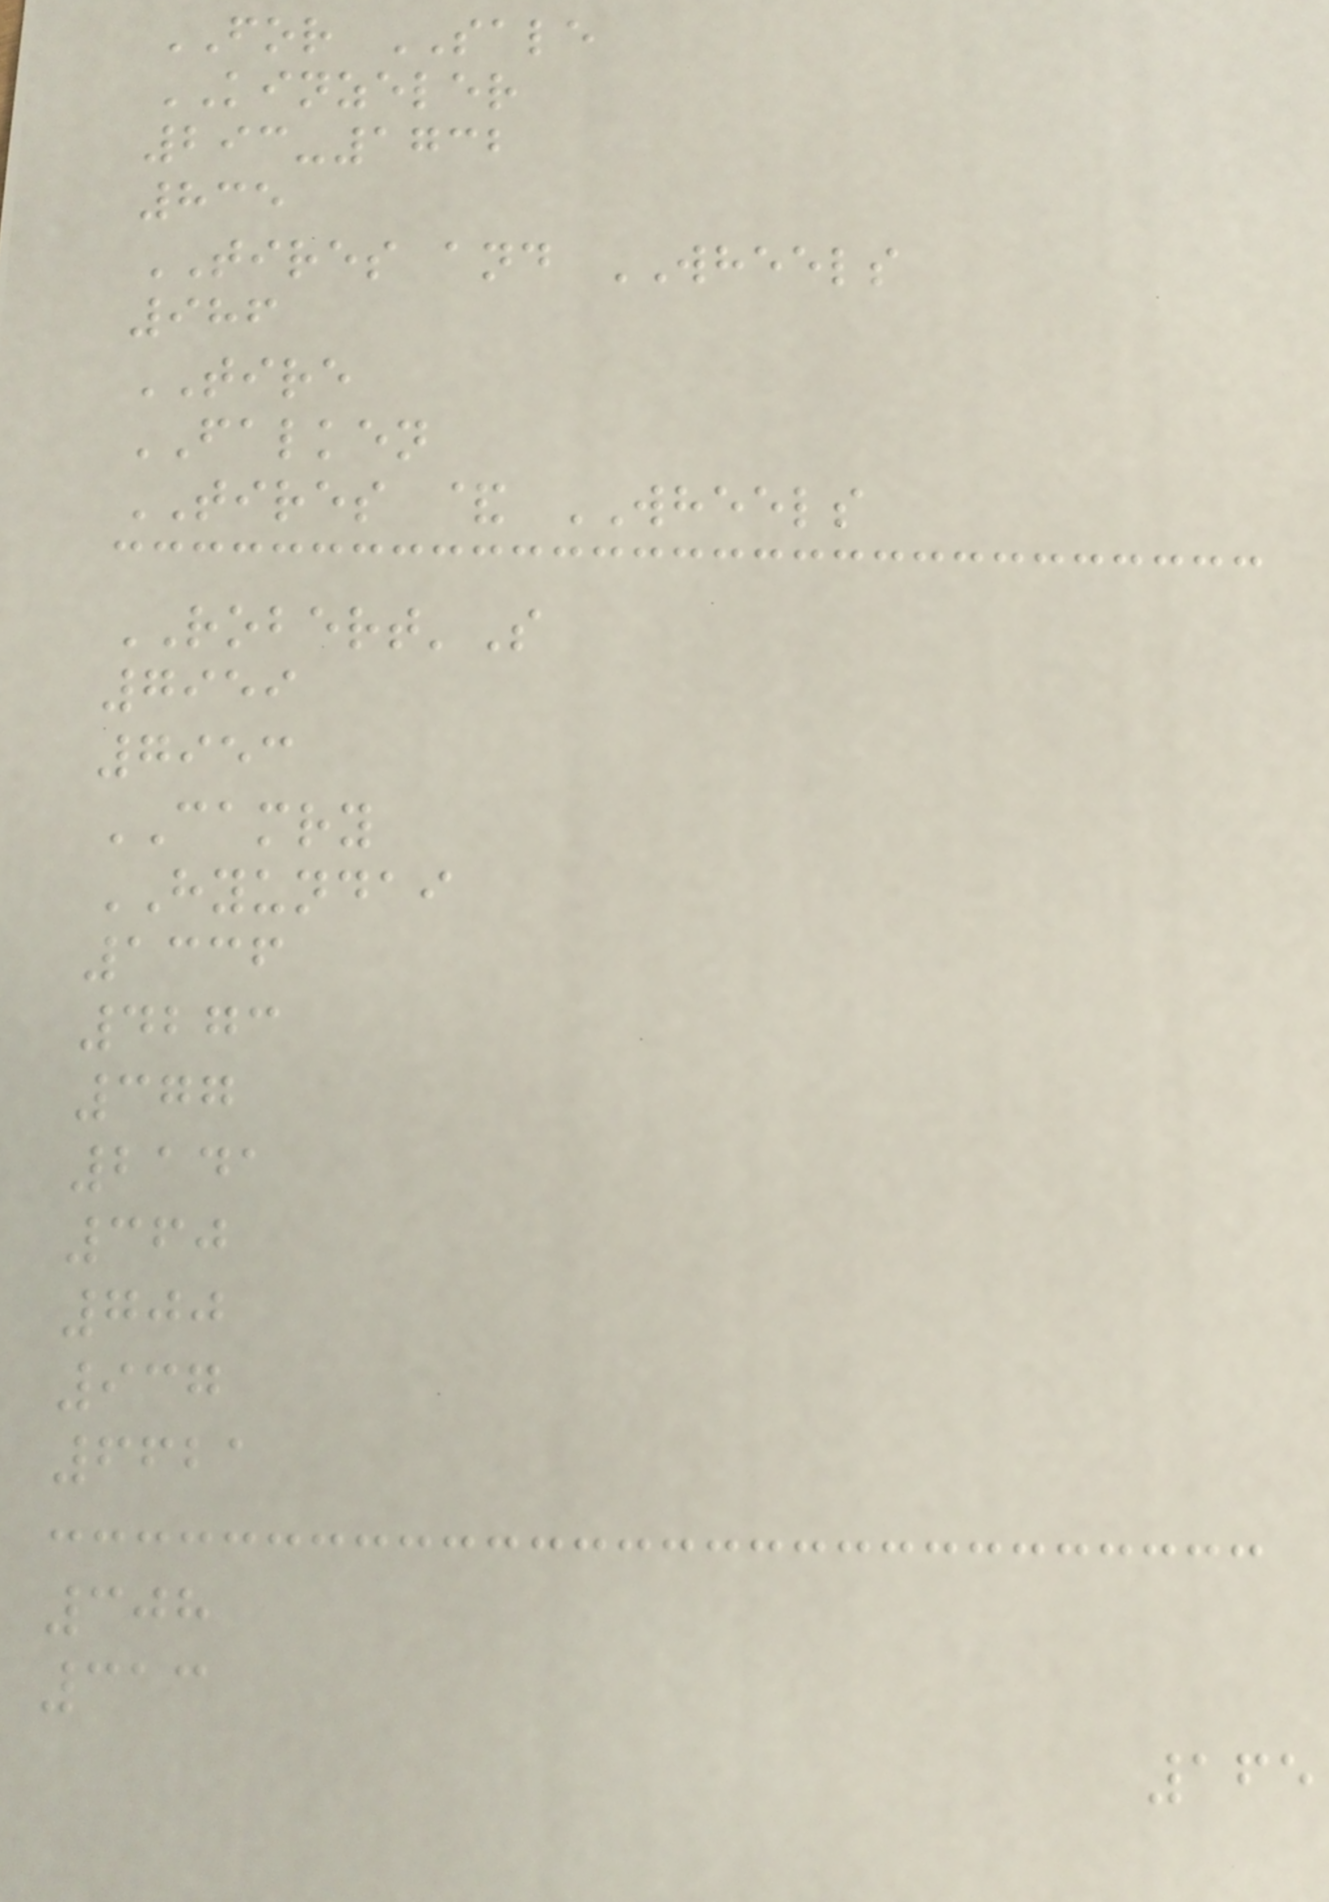FOR SALE
KINZELER
293-1732
835
TIRES and WHEELS
986
TIRE
FALKEN
TIRES & WHEELS
ROBERT'S
7959
7953
CAMRY
HYUNDAI
1336
4273
377
2141
360
700
937
6621
308
313
165
